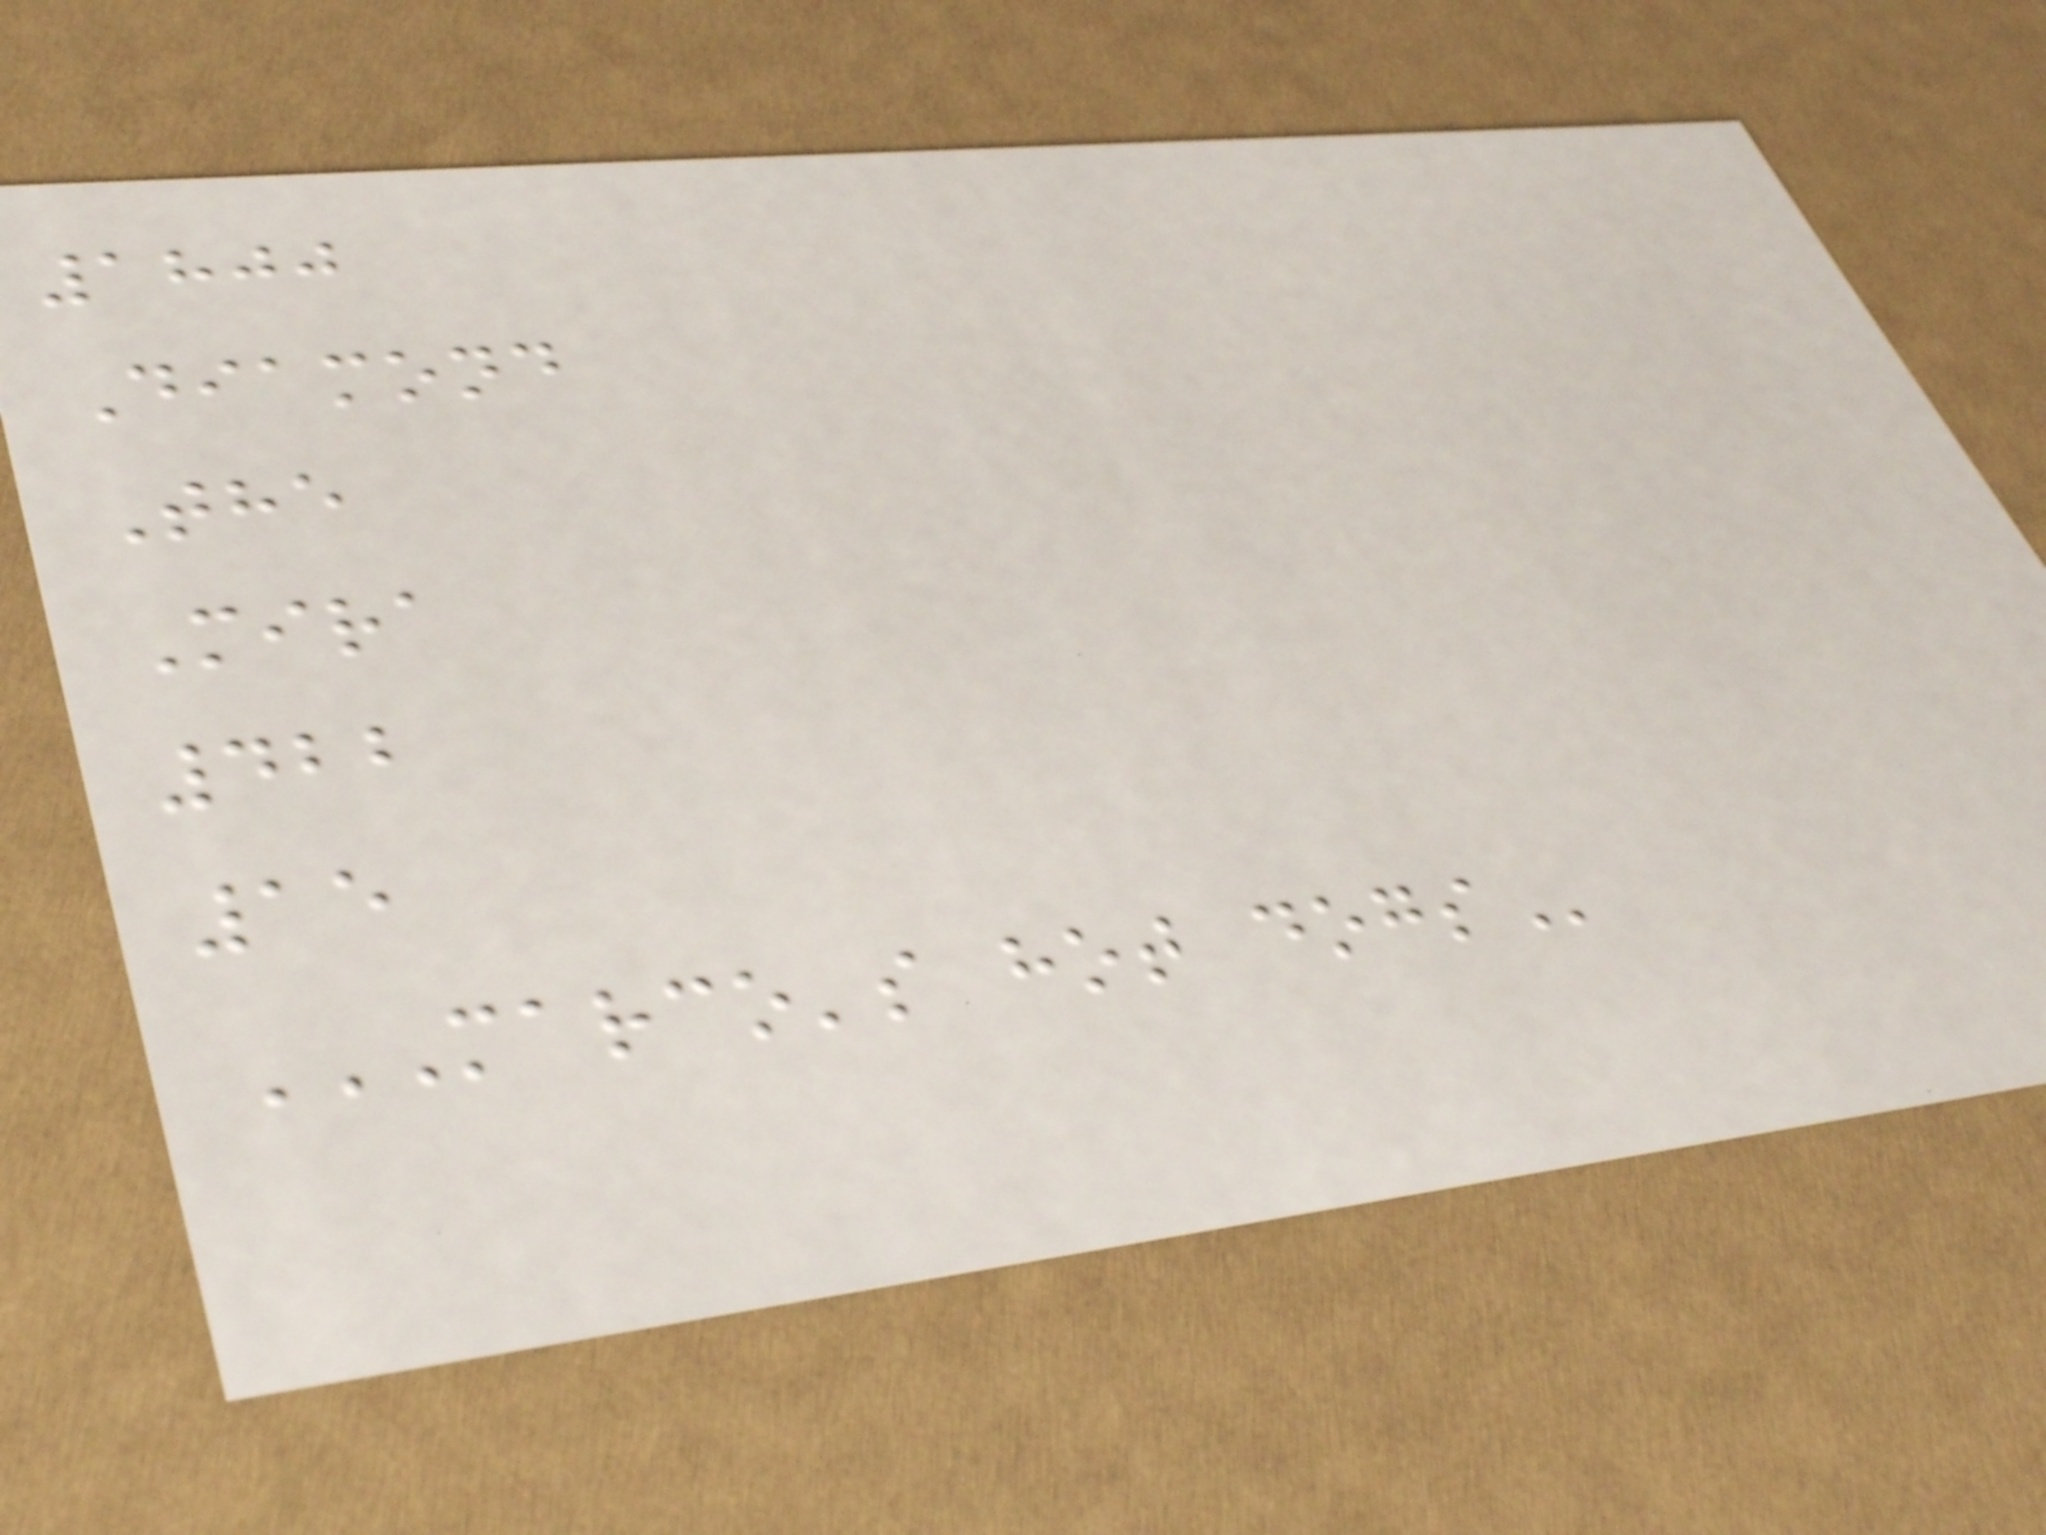1800
Diamond
The
Mira
422
15
MARCO'S HOT DOGS
